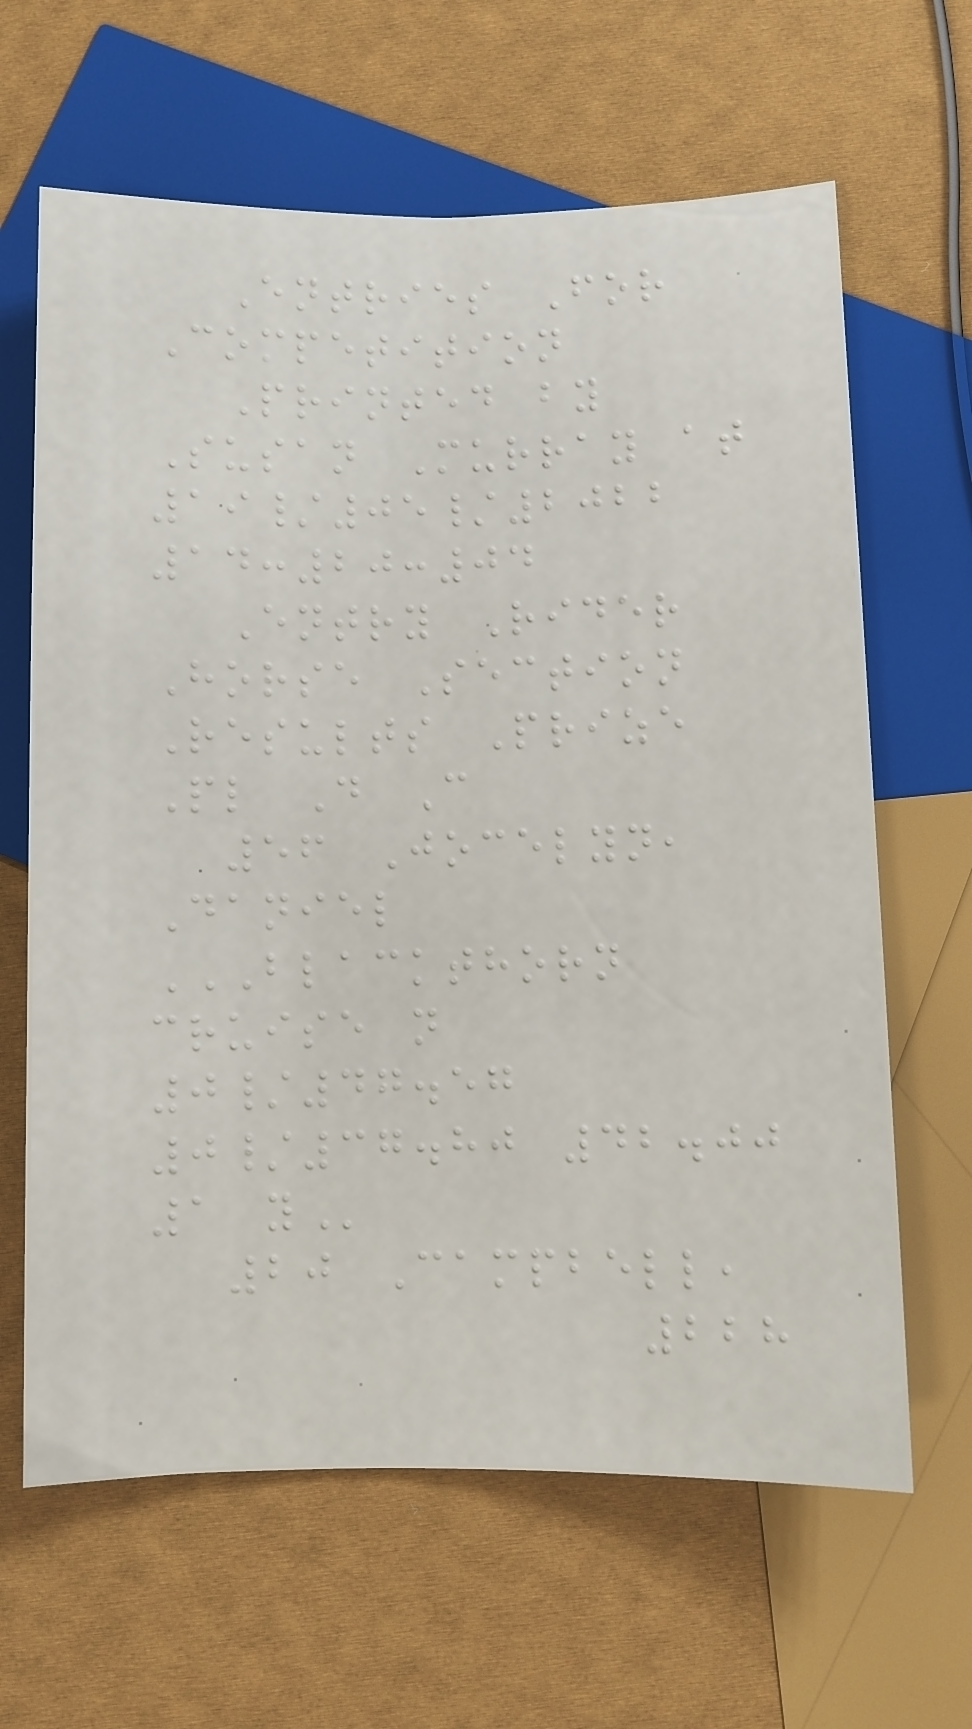Entries For
Competition
Printed by
Susan Murray at
19/05/2022
14:20:04
Entry Rider
Horse Section
Results Prize
Pl D C
56 Jocelyn,
Daniel
BLACKTHORN
CRUISE N
0/47.57
0/37.80 42.00
1 Y
20 Campbell,
228
